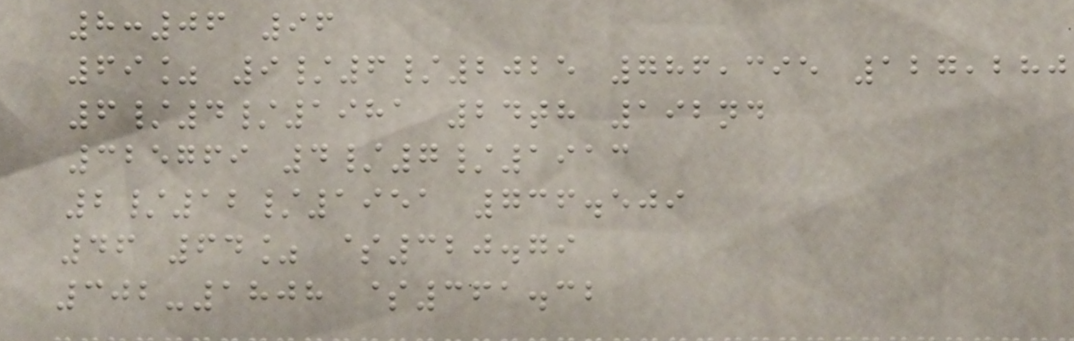8:06 96
69% 9/6/2025 786,395 127,280
6/4/1981 24th 192nd
325769 4/7/1913
2/12/1951 736.509
46 64% $320.79
302-1808 $361.32
